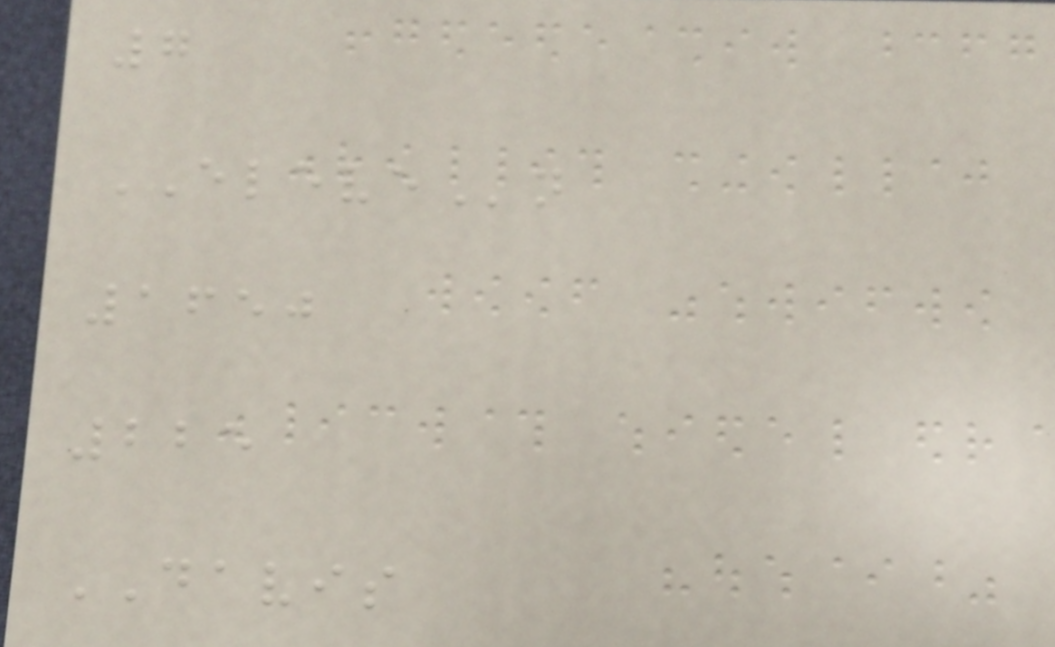7
ELEVEn
1650
225
DAVIS
